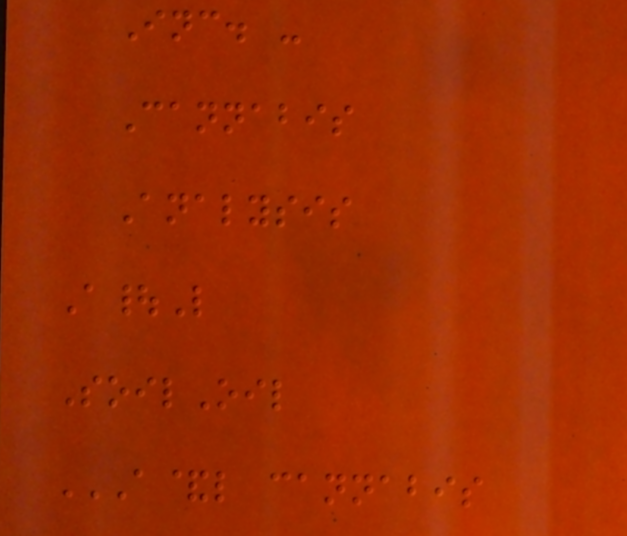Inc. -
Cannabis
Analysis
A|L
SoilOil
A&L CANNABIS
